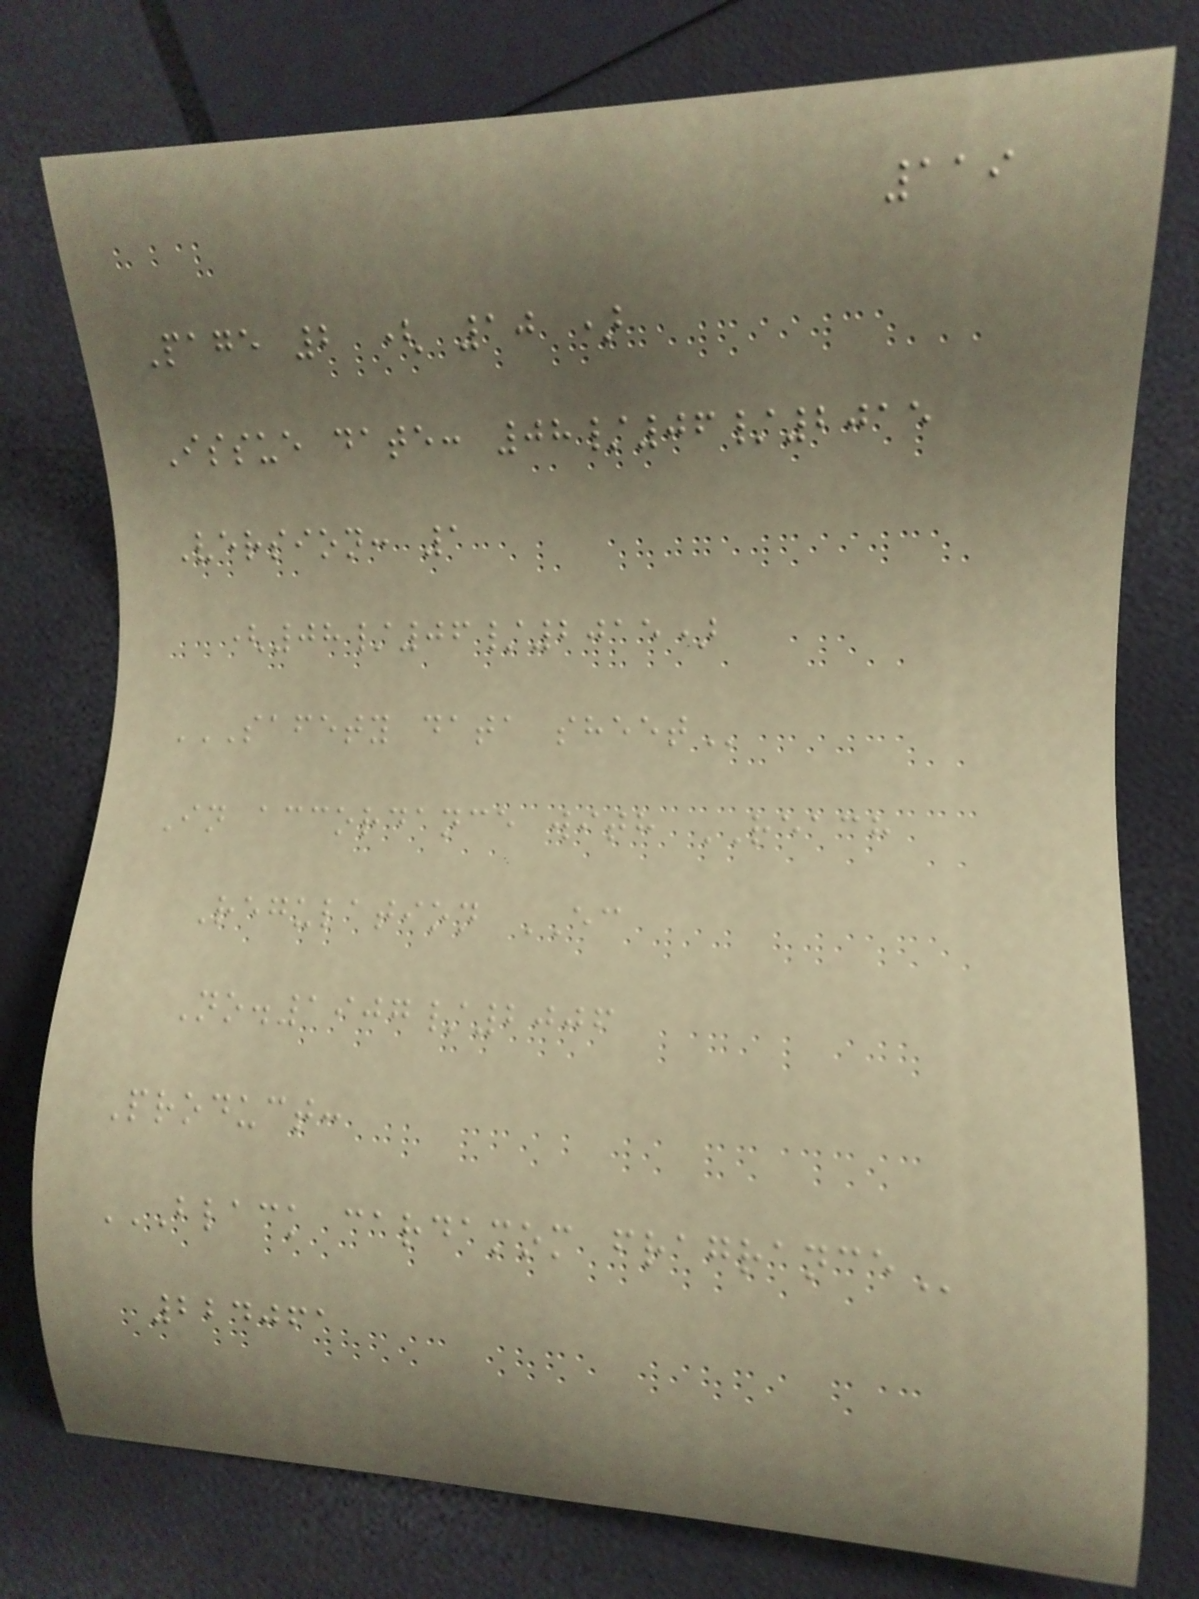119
Page 2 ( 10 )
Issue date: 08/06/2015
Version: 1
(08/06/2015)
SAFETY DATA SHEET
In accordance with REACH
Regulation EC
No.1907/2006
Product:
BLACK CARDAMOM FRAGRANCE
224061
